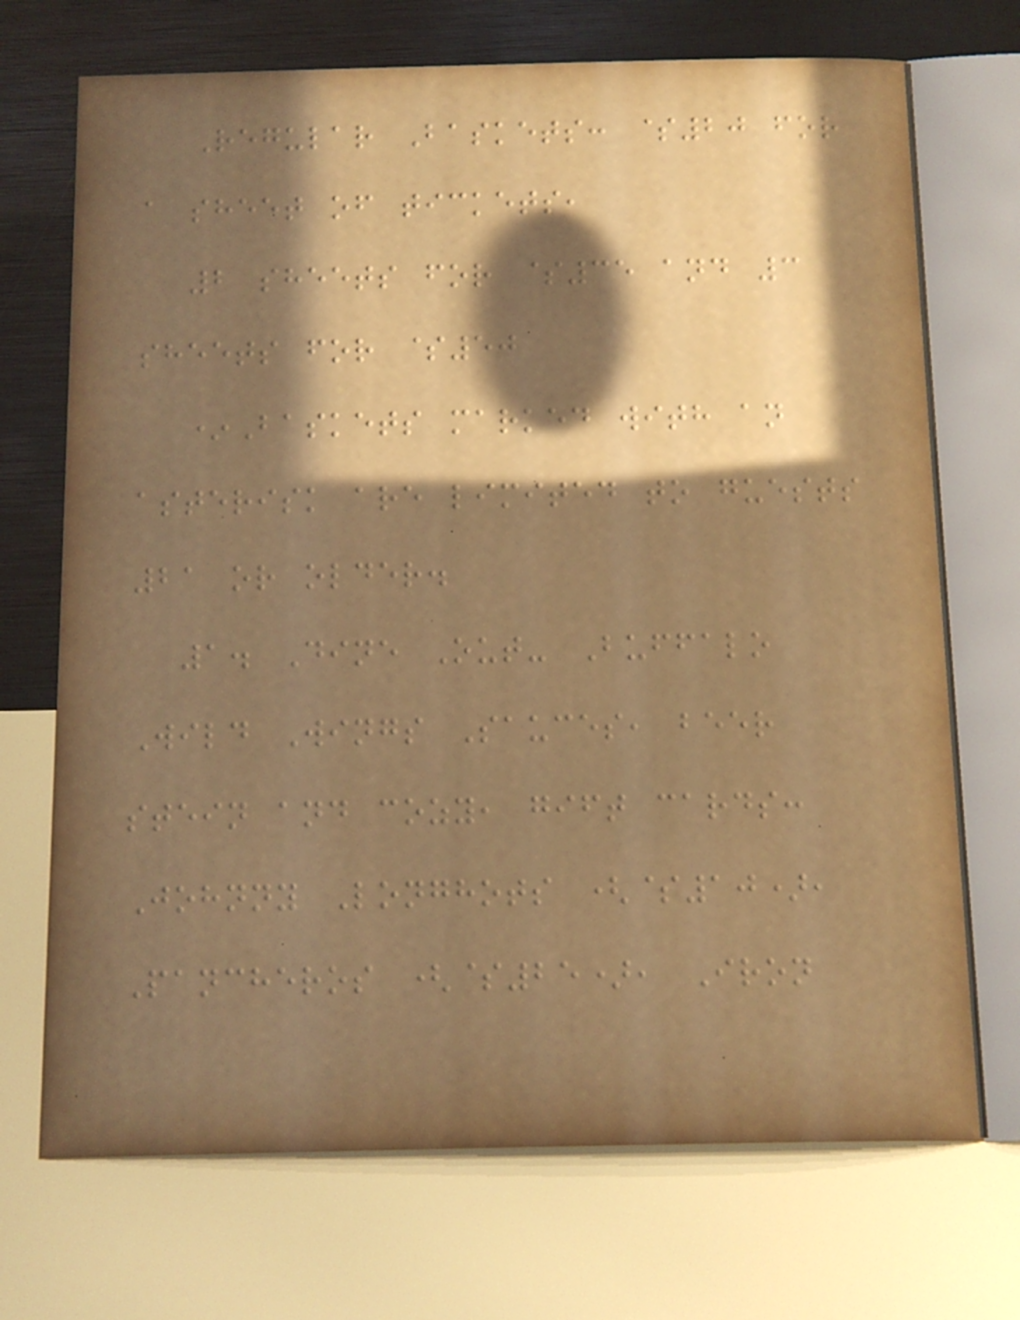Regular Baskets: $20 for
a sheet of tickets,
2 sheets for $35 and 3
sheets for $50
*Baskets marked with an
asterisk are limited to guests
21 or older.
1. Dine Out- Buffalo
Wild Wings Sauces, beer
stein and cozy, gift cards:
Johnny Longhots ($10),
Pancheros ($25), Iron
